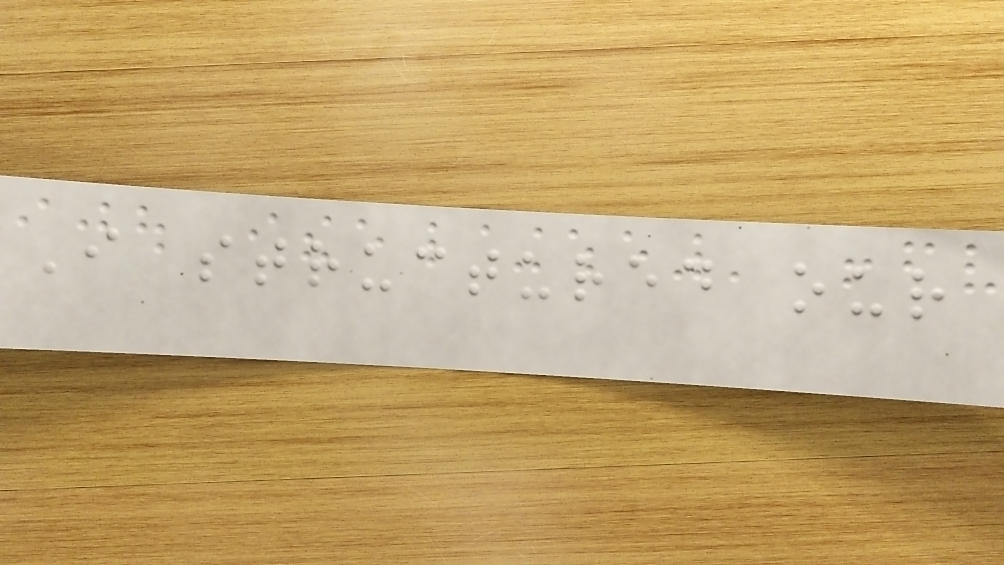I structured our
